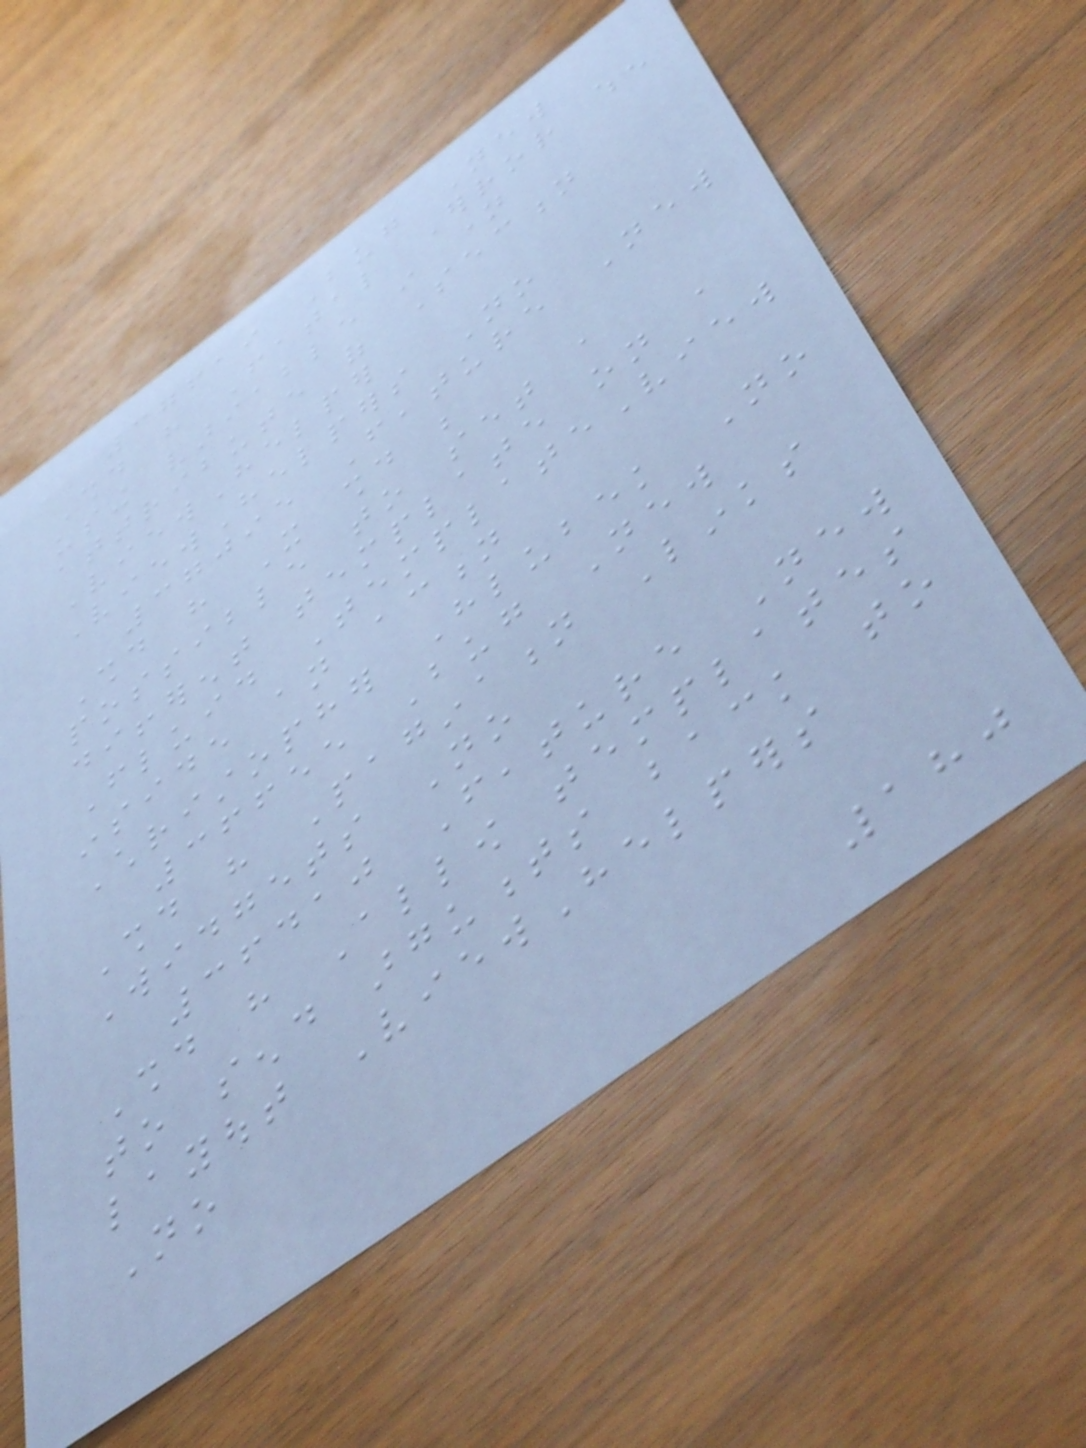37619 Bug New
Should have Fatal Error when
using variable in name
attribute of Section
ViewHelper
ViewHelpers No
37095 Feature New
Should have It should be
possible to set a
different template on a
Fluid TemplateView
inside an action
Christopher Hlubek No
36655 Bug New
Should have Pagination Links
Widgets No
36410 Feature New
Should have Allow templates
to send arguments back to
layout ViewHelpers
No
180
